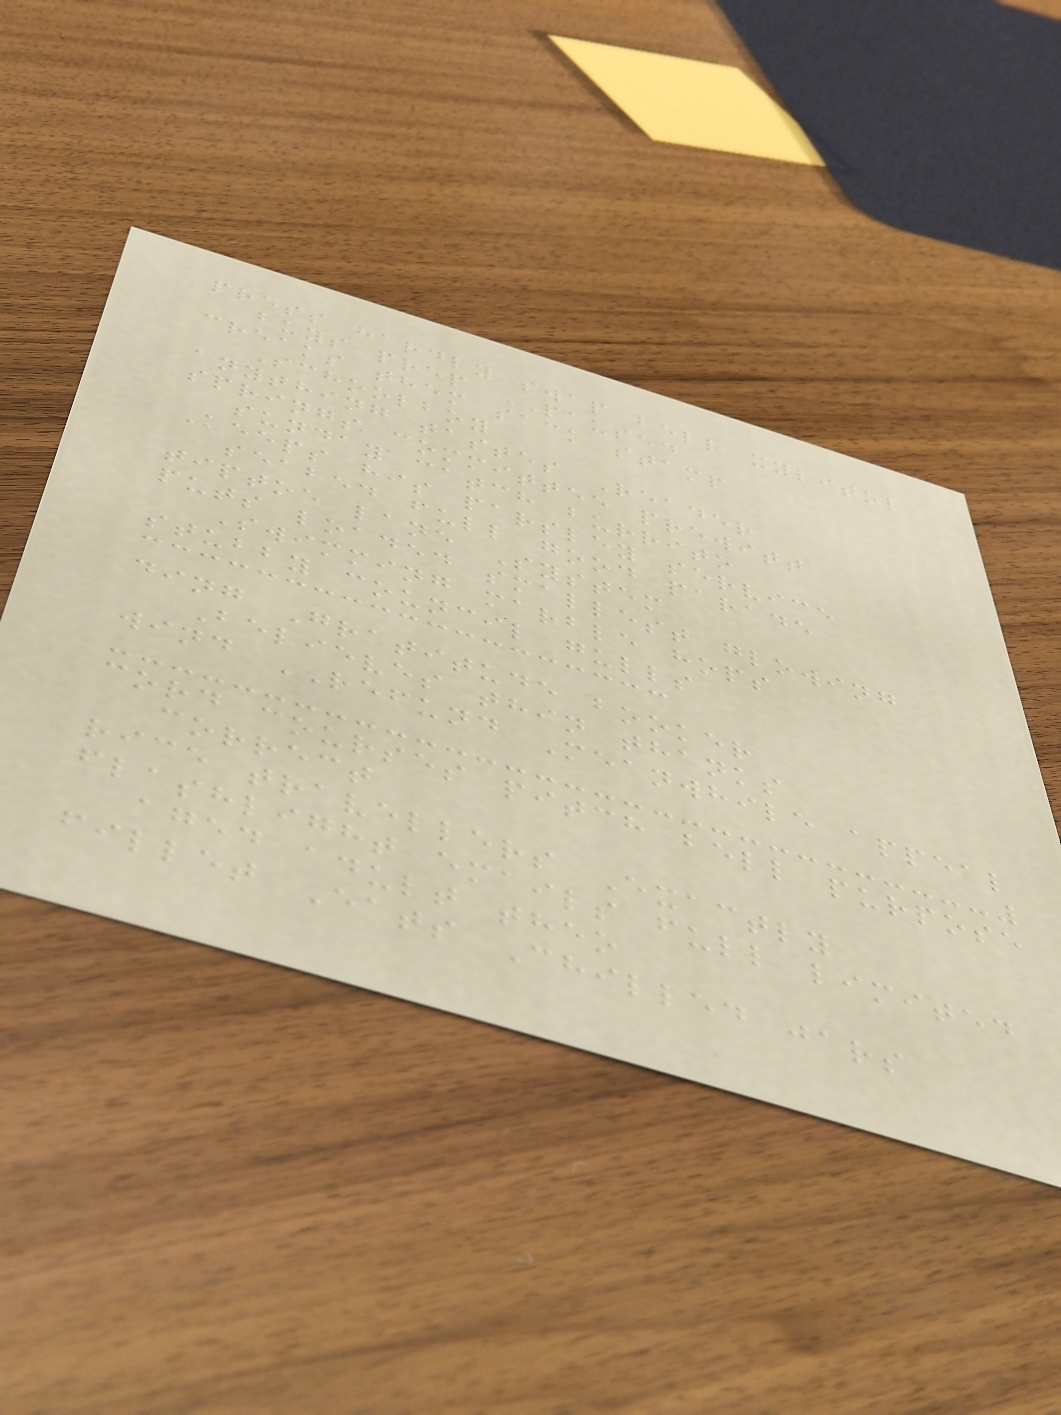press hardly swap bell xylitol
buys prep PAUSED
creaks them sack stamp
Schoolboy
anything tastes Reader
springs committee prewitt
sunday catch burrito
Keeps his parsley service
seabed full good parade
tiptoe lane System
puts loaded smallest glowing
Swimming marble hops
stubby council gulls
ding Gratitude booker
Believes thin thanks
wind REFUND Meanwhile appeal
cord courses pitch bell purpose
correct
rice travellers Exactly
flashlight emails full limited
aged adult theo
fillet Eats Chilled jars
